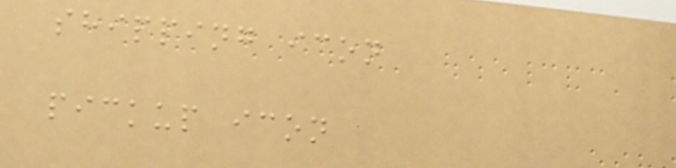shipping icon
pickup icon
